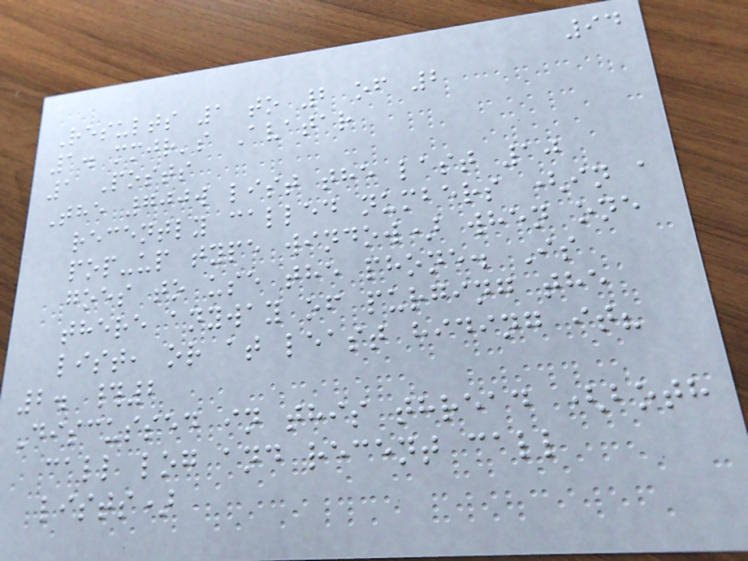94
Results 1 to 2 of 2
1. mmjr's Avatar
1 Posts
The 700w list the last 10
recently called numbers (in a
pop-up type window) when one
goes to use the phone. Is
there anyway of purging the
list, or at least hiding it?
2. #2
Discussed in this thread (both
call log and recent call
lists)
